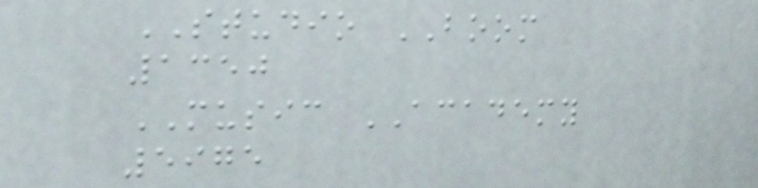STUDIO BOOM
1350
MUSIC ACADEMY
5975
